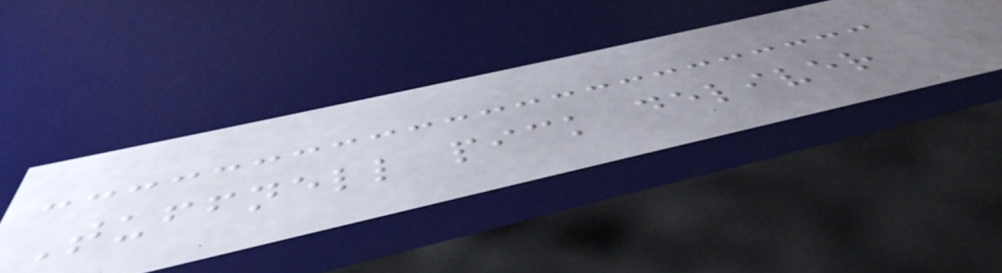Tuffnell pick deliver
